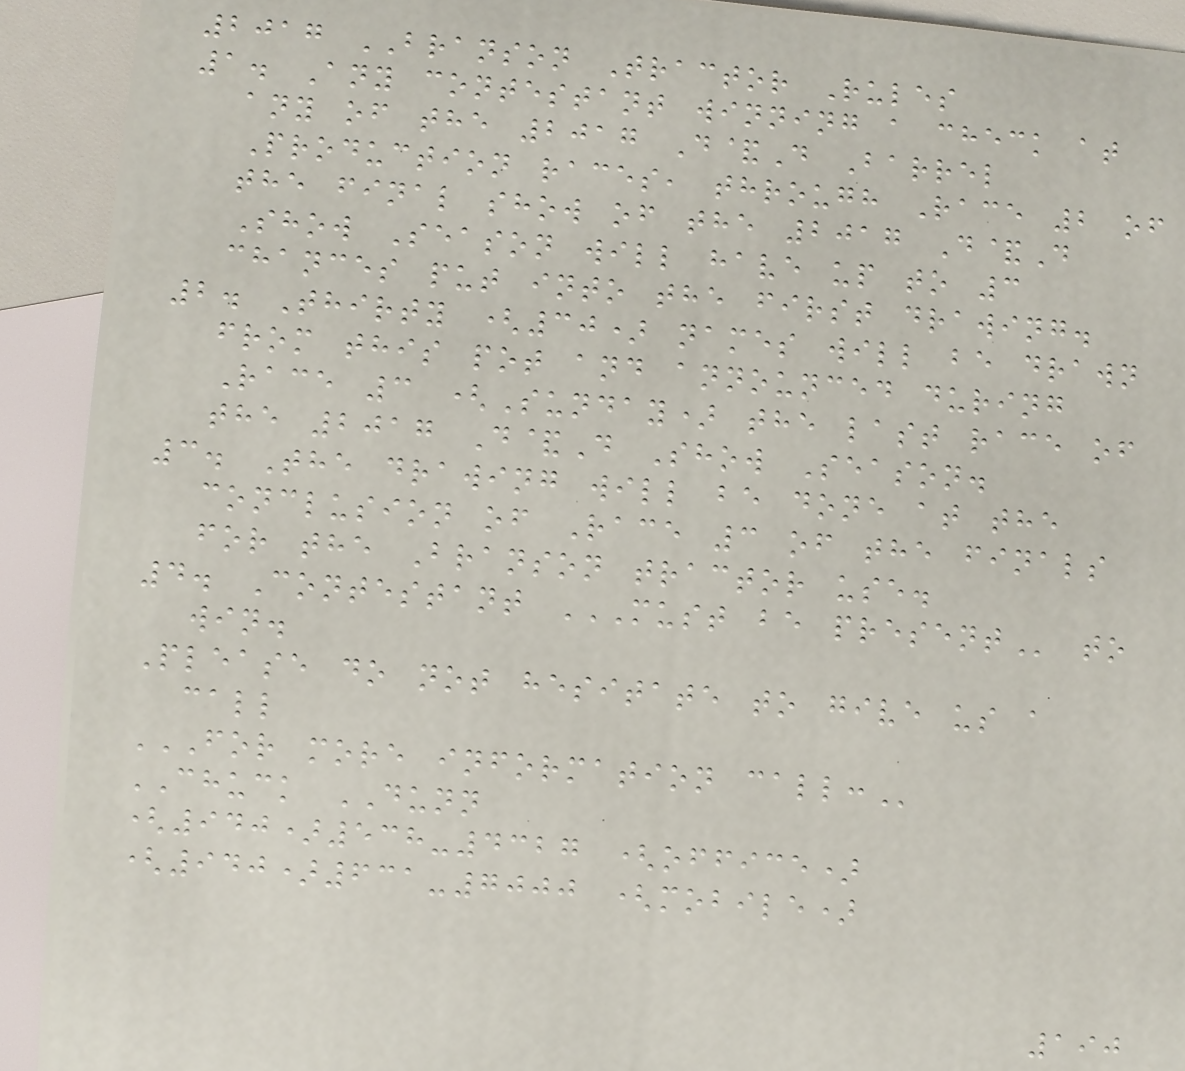2017 BRANSON Tractor Rules
1. Any contestant winning a check at
any of the 2017 D&D Barrel
Production races, through Race 2 of
the final show of the 2017 D&D
Show Season will have up to 3
chances put into the first drawing.
2. Thirty (30) names will be drawn
from this pot and announced during
Race 3 (Sunday) the last race of
the 2017 D&D Show Season.
3. The drawing will be done at the
conclusion of Race 3 of the finals
for the Branson tractor use.
4. Contestant MUST BE PRESENT to
win.
Please do not hesitate to give us a
call
FOR MORE INFORMATION CALL:
CHUCK DUNN
(940)538-4327 (office)
(940)631-7000 (mobile)
190
